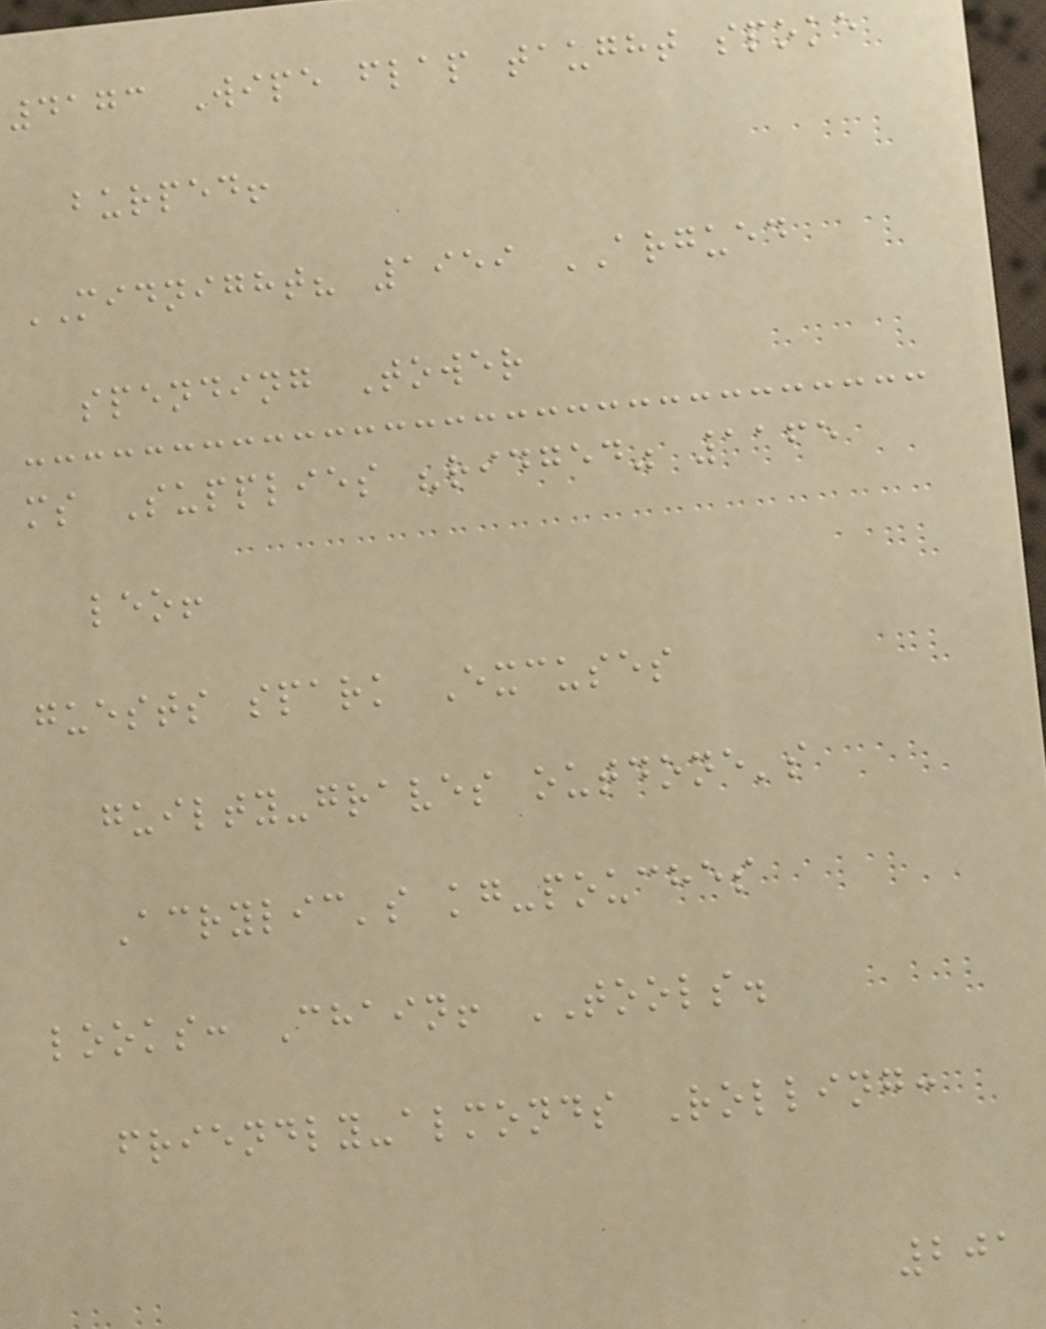4173 Wipe flap taught spoke
burped!
MIDNIGHT? 1959 ARGUED
spending Tower
ms Supplies "ridged" 1165
leo!
guests spark Excuses
guilty-graves outdone's
Acrylic's kg-pouches
looks: Chain! TOOLS.
friendly-almonds Rolling:
201
